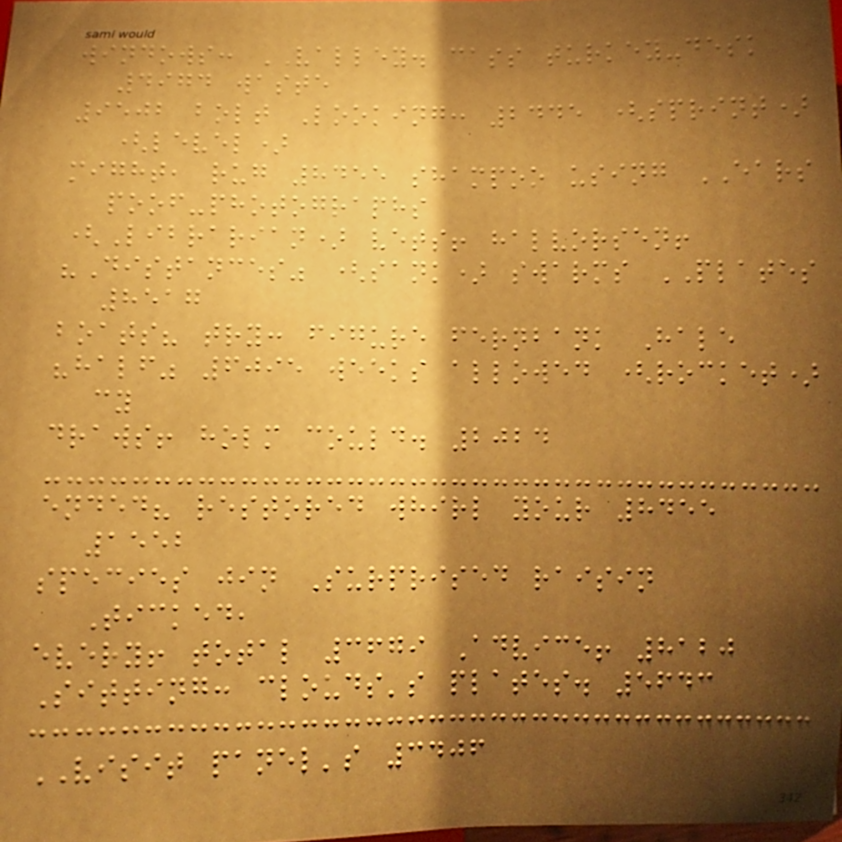windows: VALLEY. cass turkey-desk
4974 waste
9502 bolt Looking: 2445 (sprint)
(level)
might, rug 8455 shampoo using EARS
poof-photographs
(Librarian) vets! halvorsen!
"Distances" (sank) swarms PLATES
8517
boats? try: figure fernbank Hale
"half" 6095 weeks allowed (rocket)
cy
draws! holm could. 2024
ended? restored whirl your 8455
1552
species jin Surprised raisin
Ticked,
every! total 3679 Advice! 8120
Sitting: clouds's plates. 5643
VISIT panel's 3406
